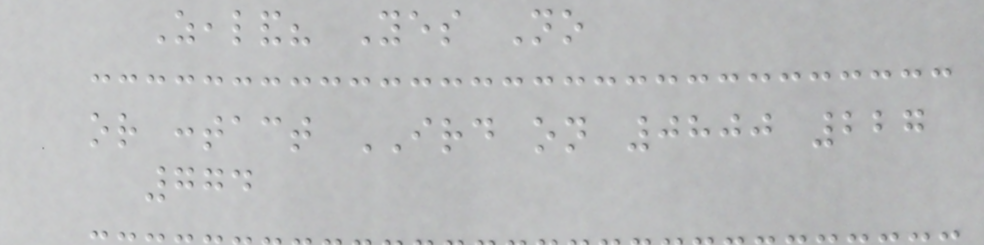Zealand? Yes No
or contact IRD on 0800 227
774
